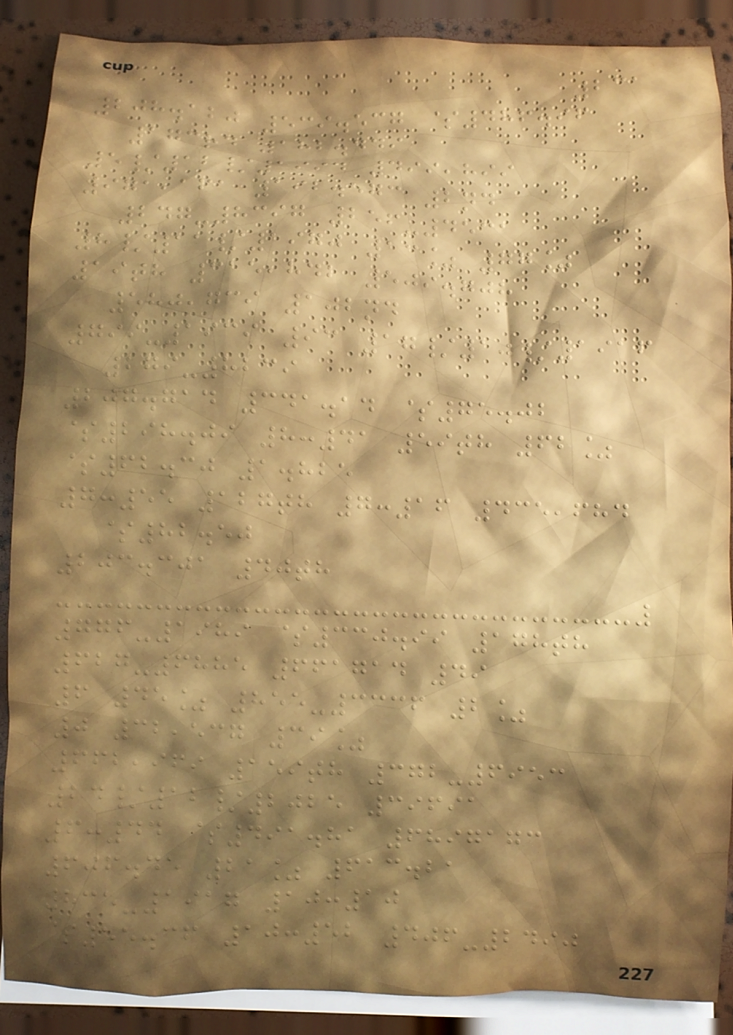231
208.120 539.537 $486.96
173rd 182.449
5/12/1994 499,899
971,161 192.573 2nd
247-8397 256-4531
8/11/1970 13% 77%
19th 315,842 509.708
580,739 102nd
799-1939 93 17/10/1916
279-8239
207.714 341.14 $75.02
$298.09 8:41 59th 62%
$62.30 1.825
7:55 127th 7:16 435,684
$82.50
203.301 40th
776-1989 $330.99 178th
627-6885 661714 49
6 45% 855-3336 2%
0 32,537 39%
662,969 159th 372-6953
24/12/2025 39691
6:44 $491.81 6897173
606.45 21% 613.21
835-1917 10:10
$55.36 10:52 406-2490
